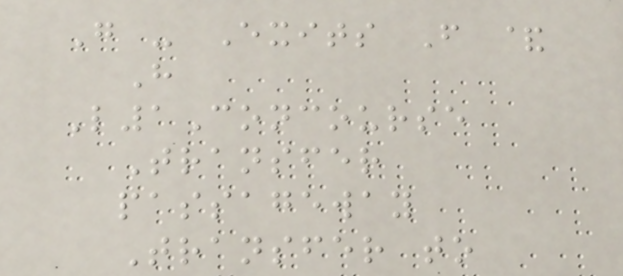G - Exits F &
H
L1Concourse
Transfer
passageway
Transfer to
